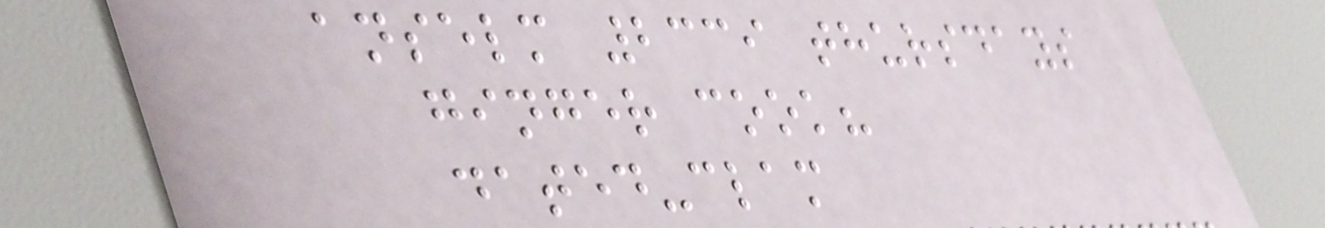anselm 2339 thursdays
ginger cook?
dated-clam
